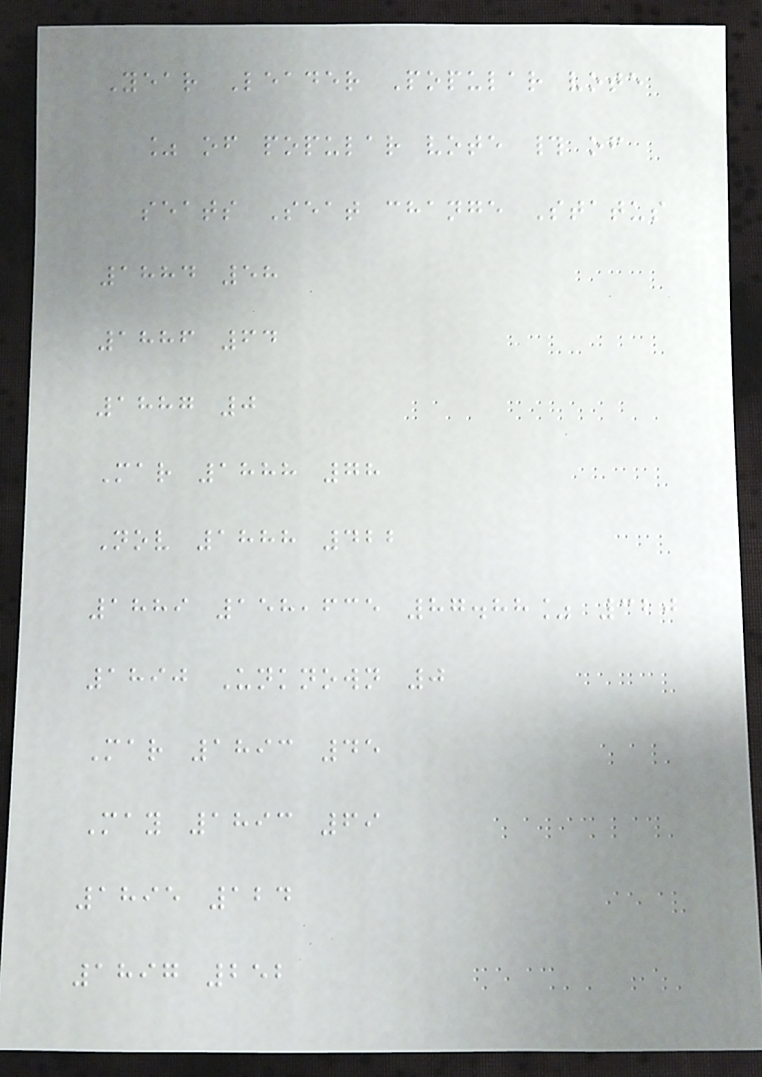Year Leader Popular vote
% of popular vote # of
seats Seat change Status
1884 58
1886 64
1887 0
Mar 1888 78
Nov 1888 422
1889 158,635 87.88% 320
1890 Unknown 0
Mar 1893 45
May 1893 69
1895 124
1897 252
